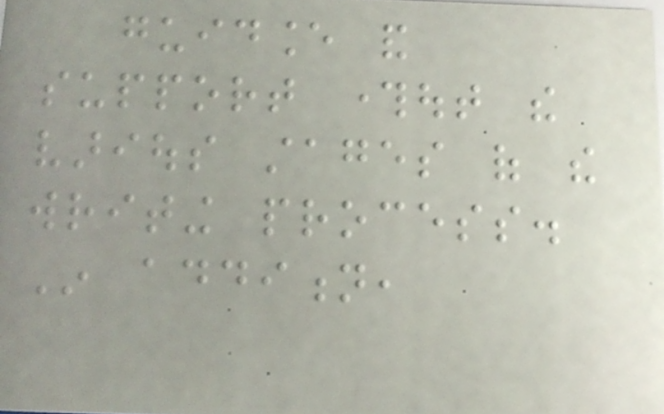guidance and
support throughout the
various stages of the
writing process.
In addition,
